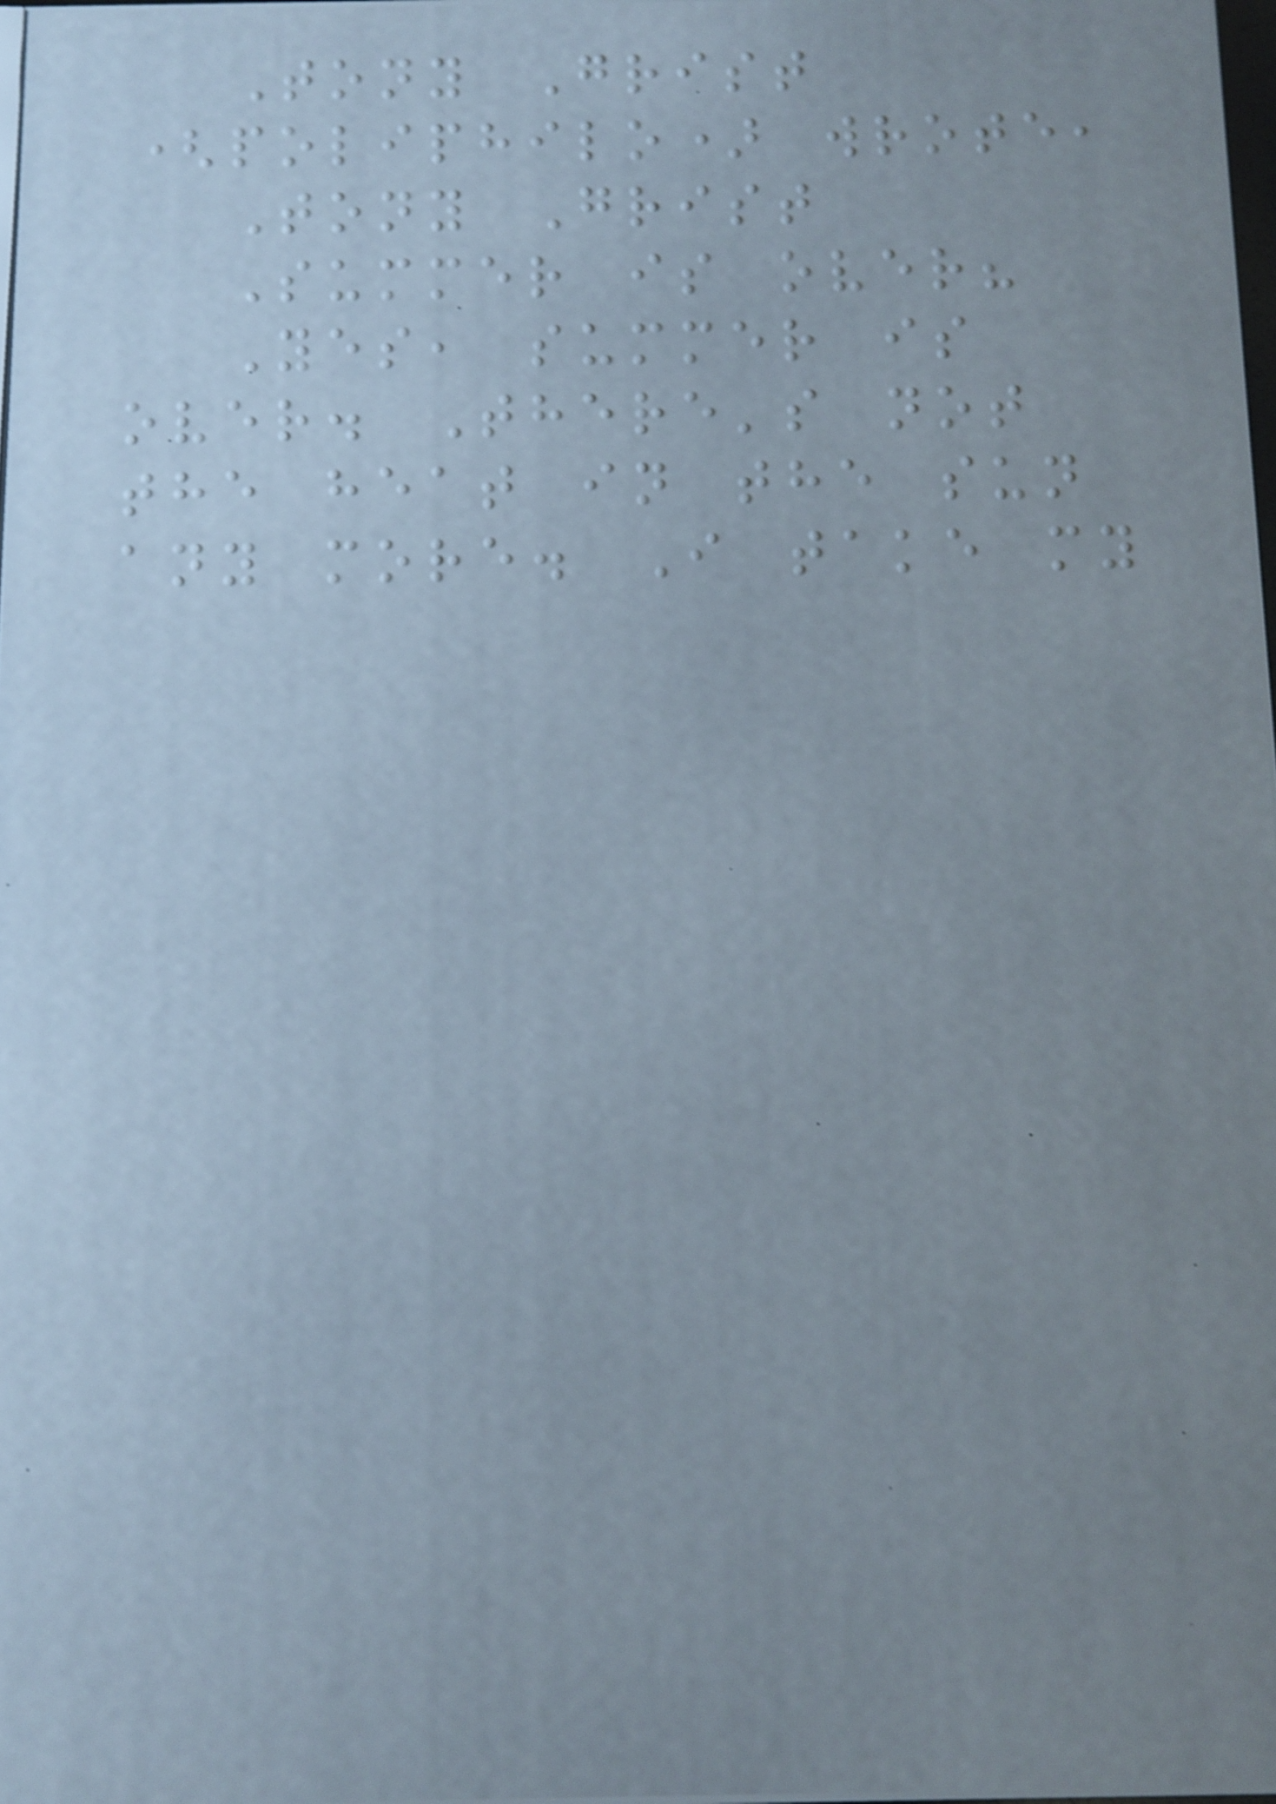Tony Grist
(poliphilo) wrote,
Tony Grist
Summer is over?
Yes, summer is
over. There's not
the heat in the sun
any more. I take my
